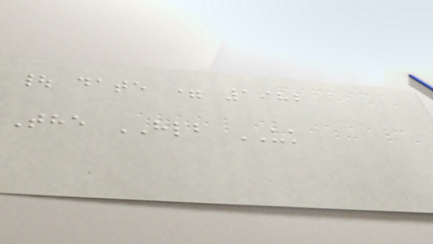| date = 1982
The HLB UK
